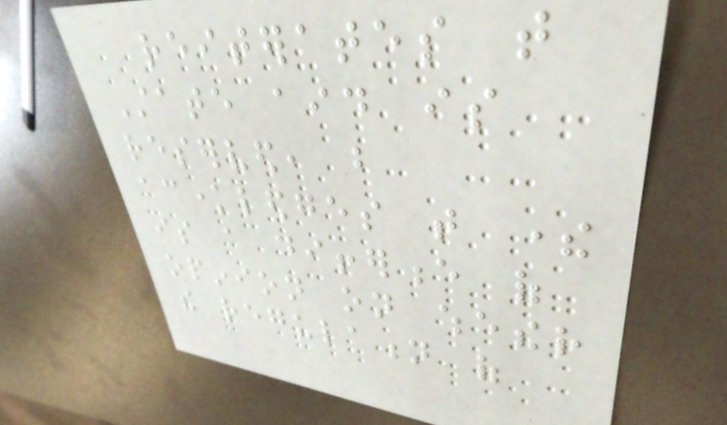reiterates that
State aid is
reserved, but
acknowledges that there
is a difference of
opinion on whether
the regulation of
